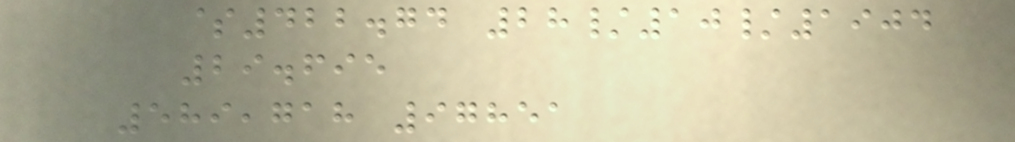$422.74 28/10/1904
29.695
589,718 97851
